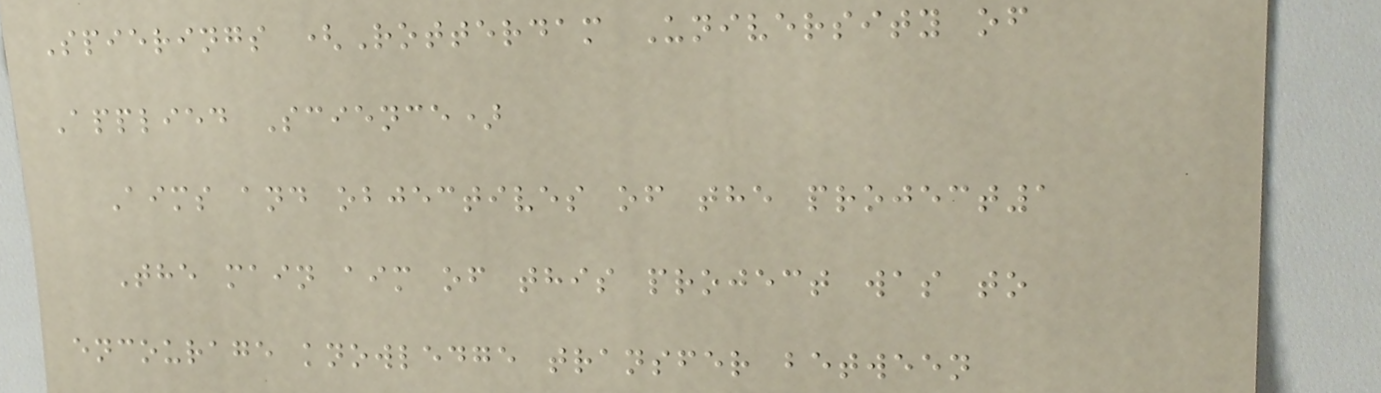Spierings (Rotterdam University of
Applied Science)
Aims and objectives of the project1
The main aim of this project was to
encourage knowledge transfer between
